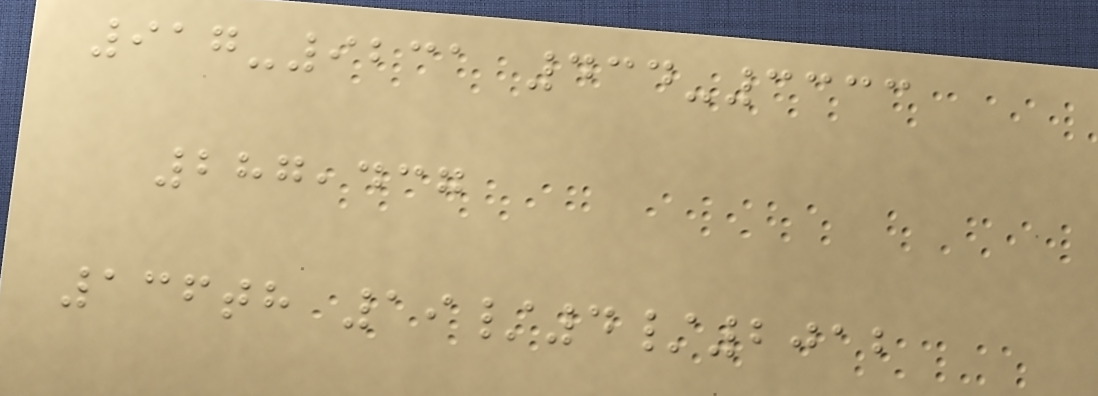917-9231 434-3333
287,437
136th 19/4/2012
